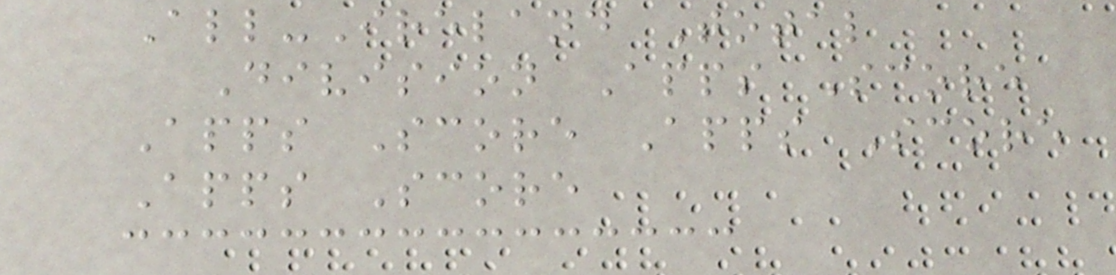All-Ireland Total
Division Apps Score
Apps Score Apps Score
Apps Score
